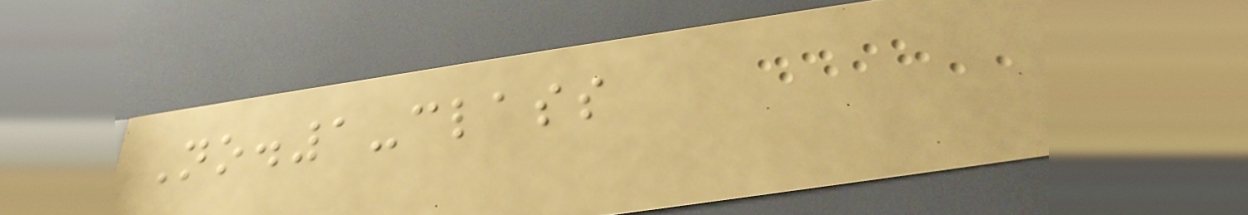No.1-class
